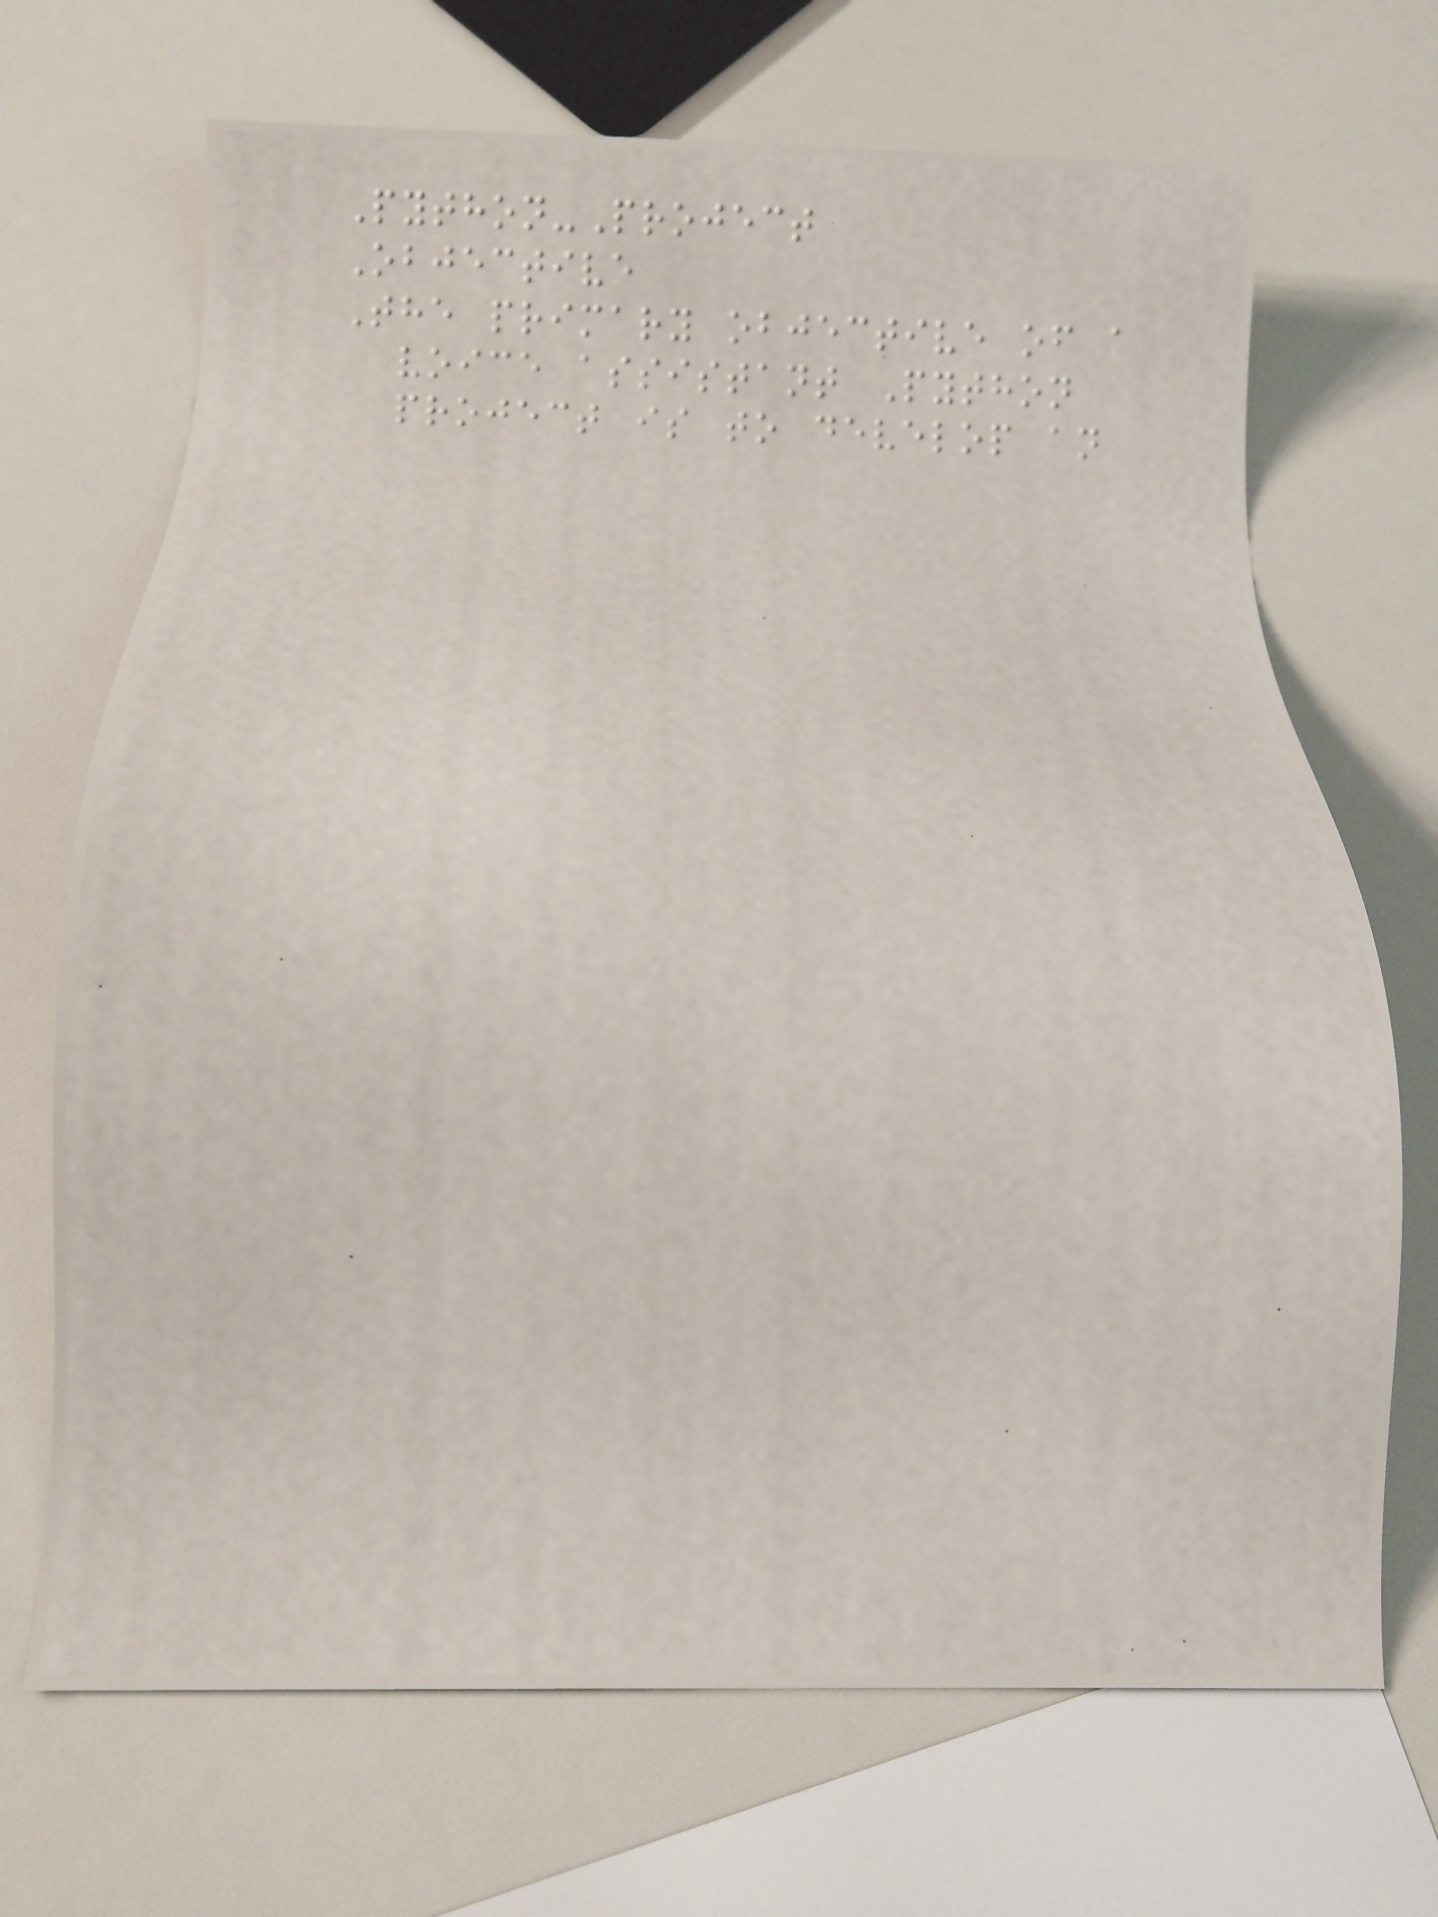Python-Project
Objective
The primary objective of a
voice assistant Python
project is to develop an
